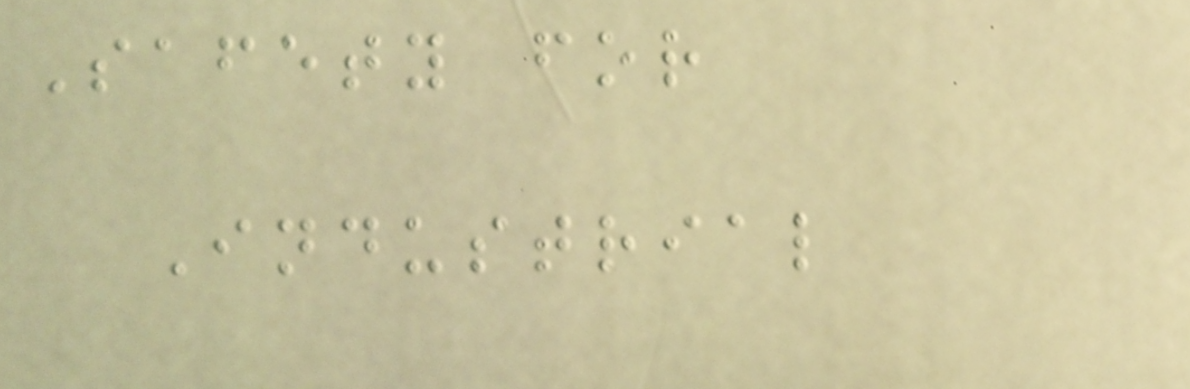Safety for
Industrial
